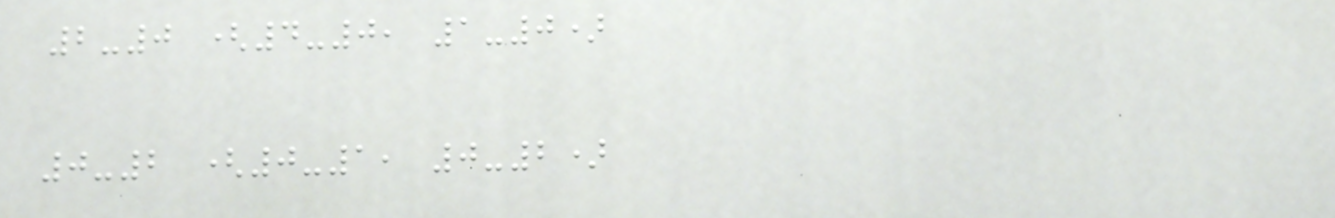2-0 (4-0, 1-0)
0-2 (0-1, 0-2)
